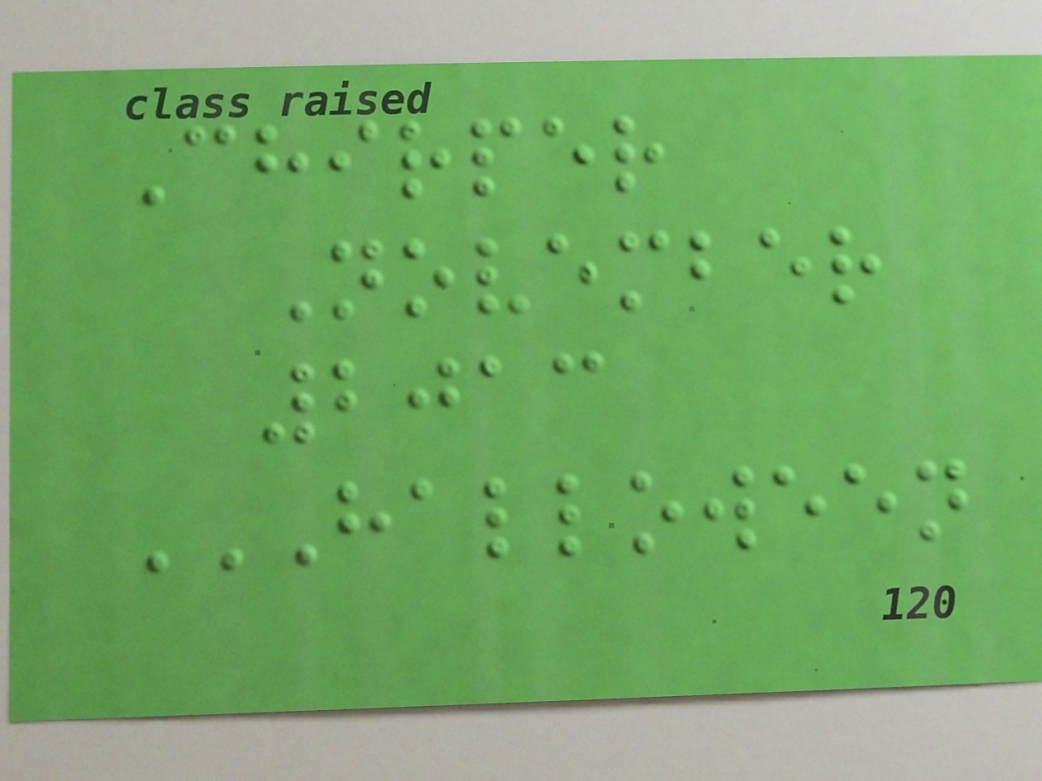Chirper
November
2013
HALLOWEEN
